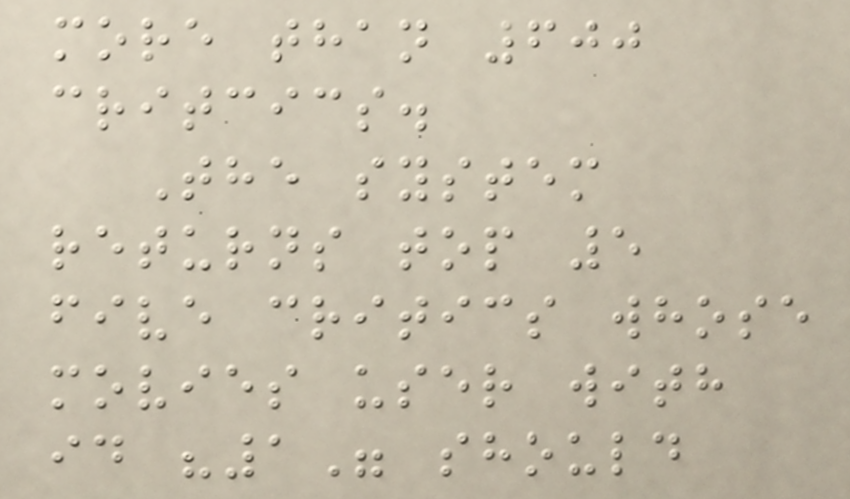more than 600
critcics.
The system
returns top 5
five critics whose
movies user with
id "1" should
